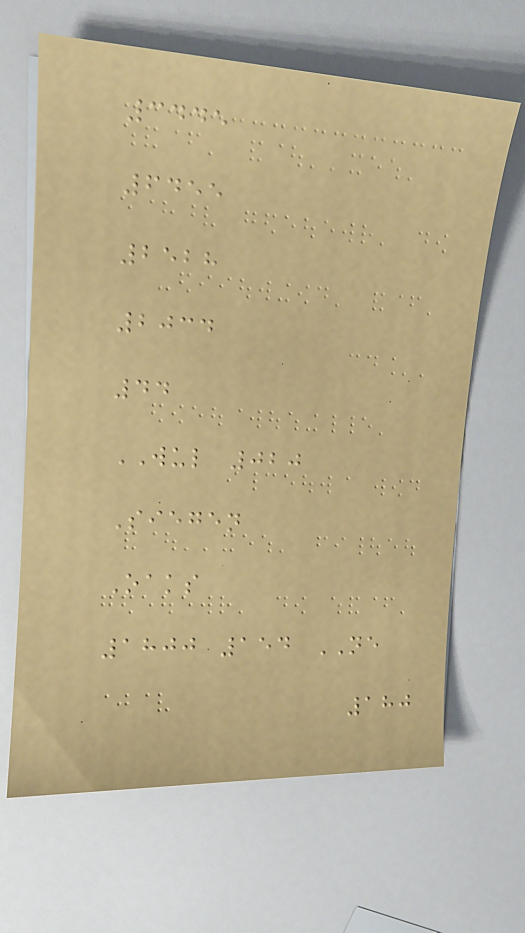3445
6455
2528
2034
44
WUL 020
Siegen
Oaks
1800 154 NE
180
